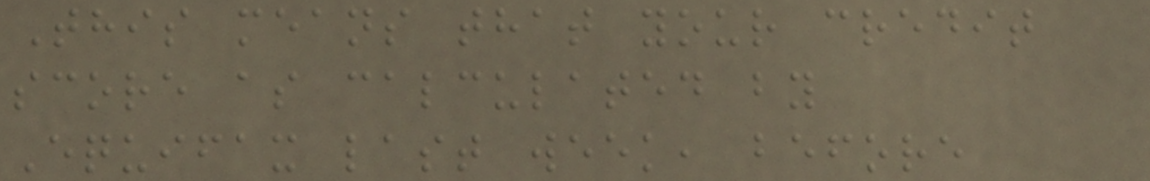This means that your credit
score as calculated by
Equifax last week, before
